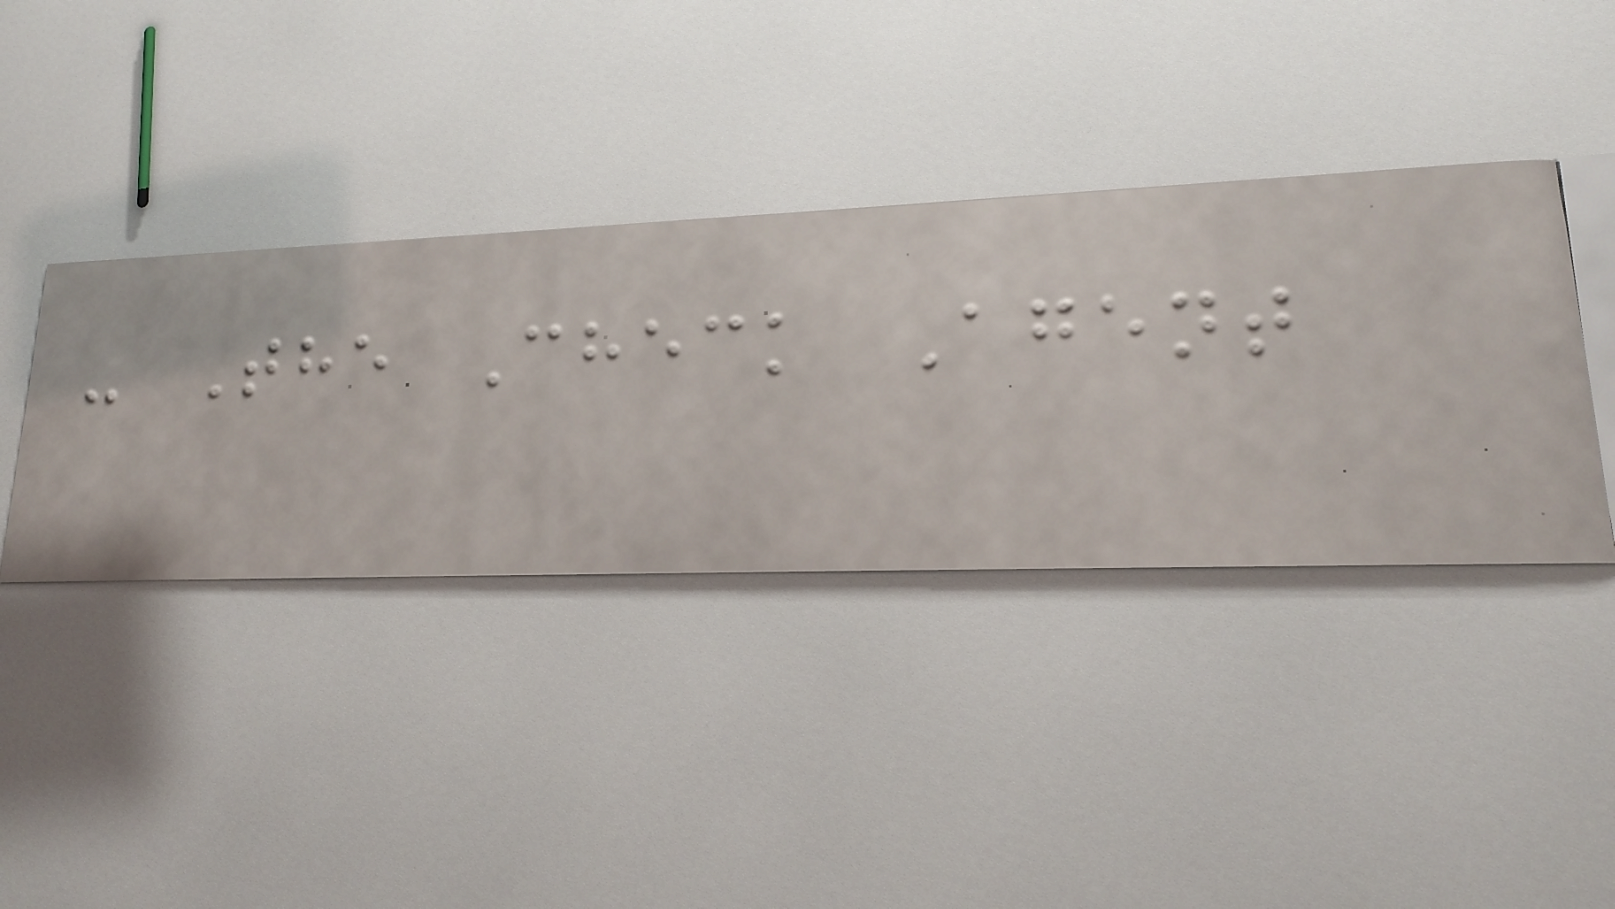- The Check Agent
